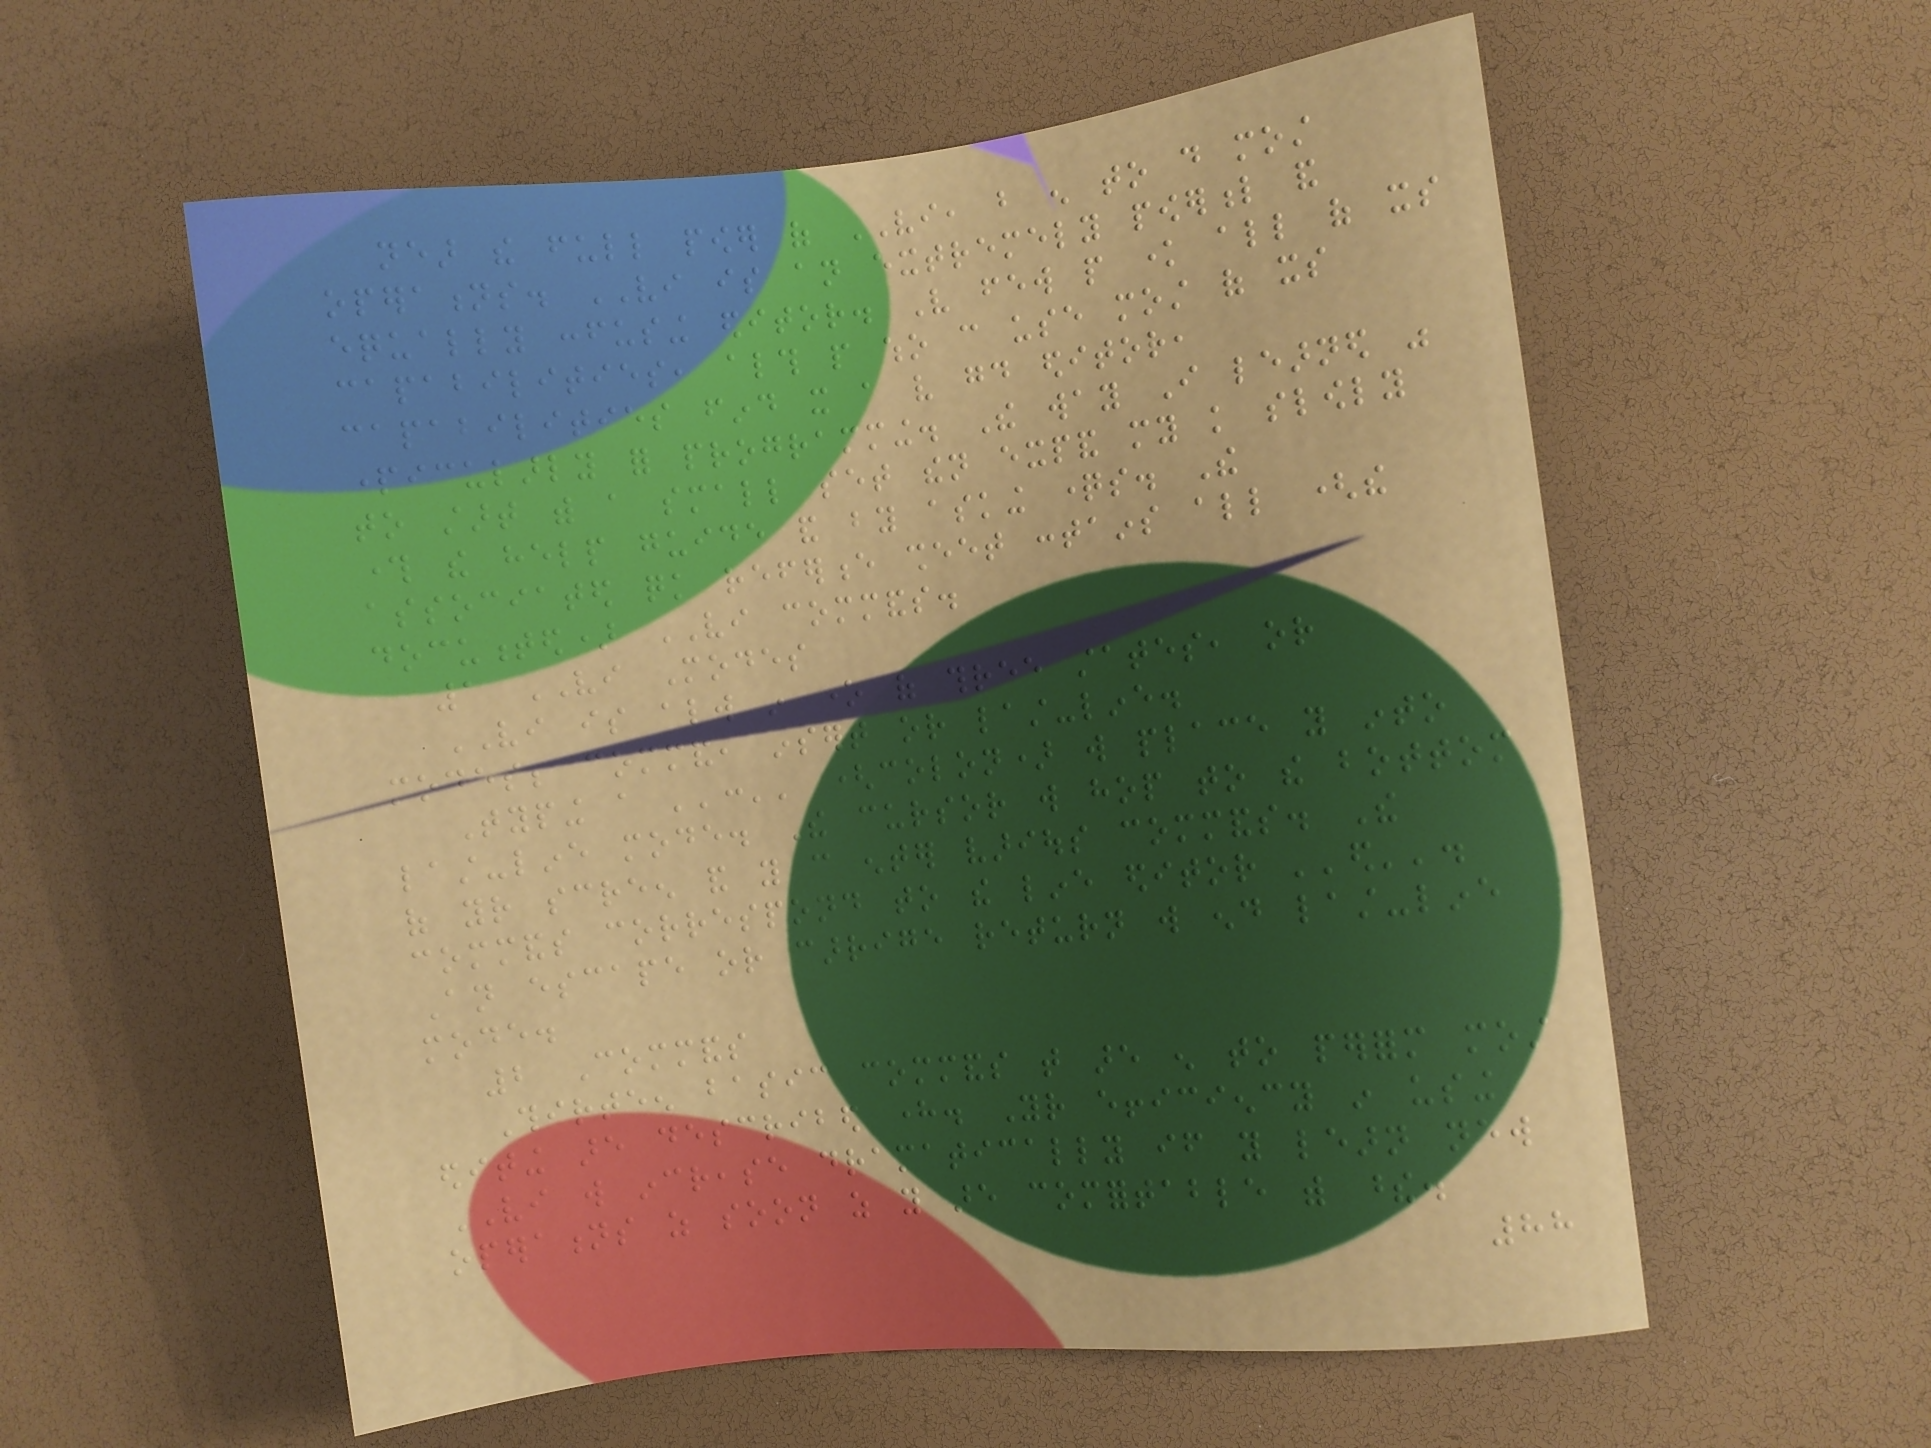near the full power of VI, but enough to do most
operations. VI is an extremely powerful and
equally confusing editor. Very few people know all of its
capabilities, although people who can use most of its
capabilities find it a very good editor,
particularly for programming. The way I learned was
to start with a small set then expand my knowledge slowly
through the help guide and by asking questions. The
associated quick reference sheet contains all (the
documented) VI commands.
1 VI Modes
VI is always in one of three states, or
modes; command, insert or last-line.
Typing a '':'' (colon) will place you into
last-line mode. The cursor will hop to the bottom
of your screen and you can enter various commands. The
commands correspond to the line editor ''ed''.
An escape or carrige return will end last-line
mode.
2 Commands
Thirteen basic commands that are enough to perform most
editing are described here. Your efficiency in using
VI will increase dramatically if you learn new
operations as soon as you are comfortable with these.
88
